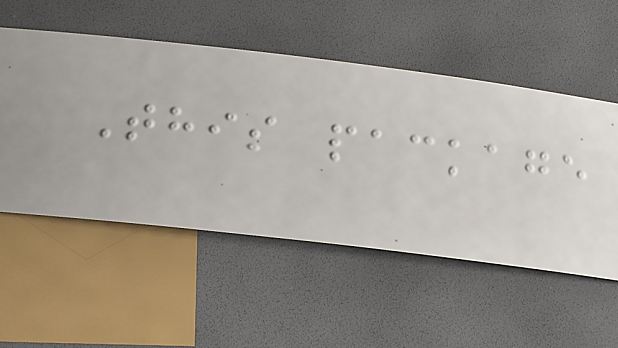This package
